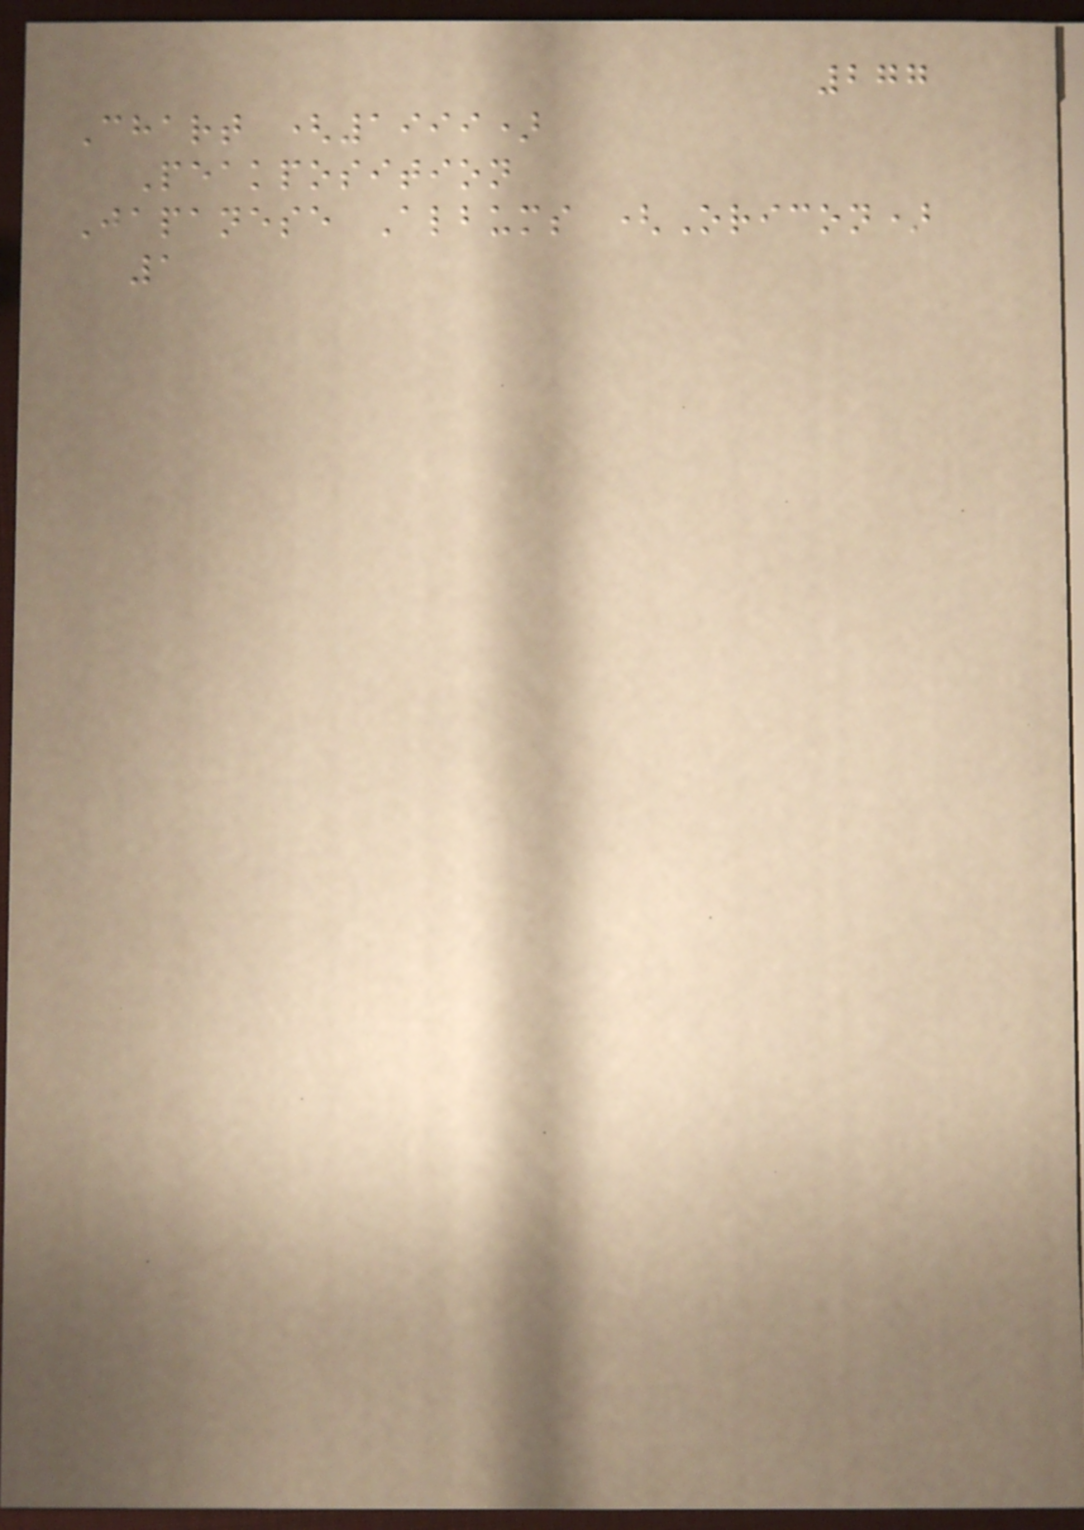277
Chart (1999)
Peakposition
Japanese Albums (Oricon)
1
